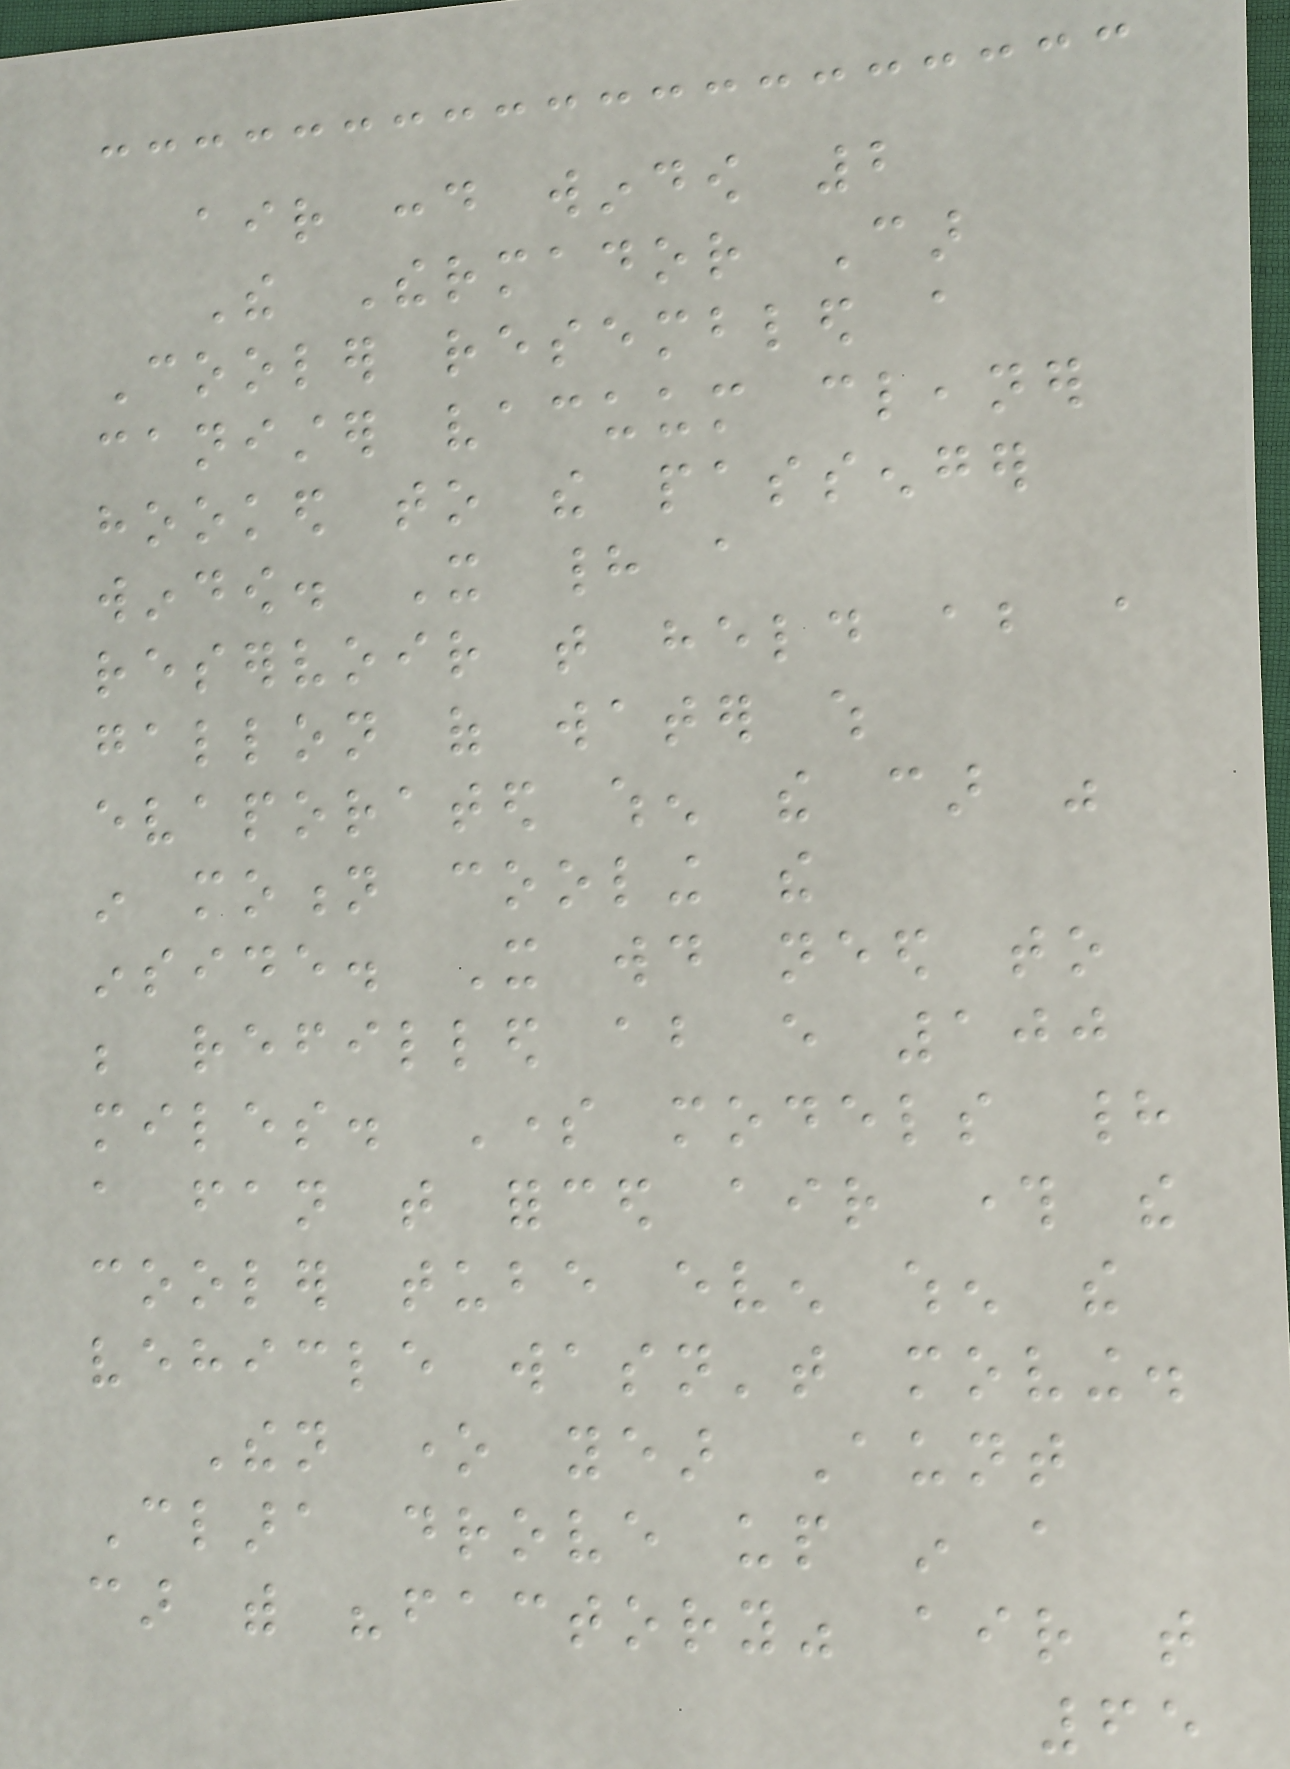air cond window 2
The Thermador Car
Cooler resembled a
canister vacuum cleaner
hooked to the passenger
window. It had a
reservoir that held about a
gallon of water which
evaporated when the car was
in motion cooling the
inside. It would need to
be refilled about every 100
miles. Some models had
a fan that forced air through the
cooler tube even when the
vehicle wasn't moving.
Then one year Aunt
Clara drove up in a
car with "factory" air that
65
